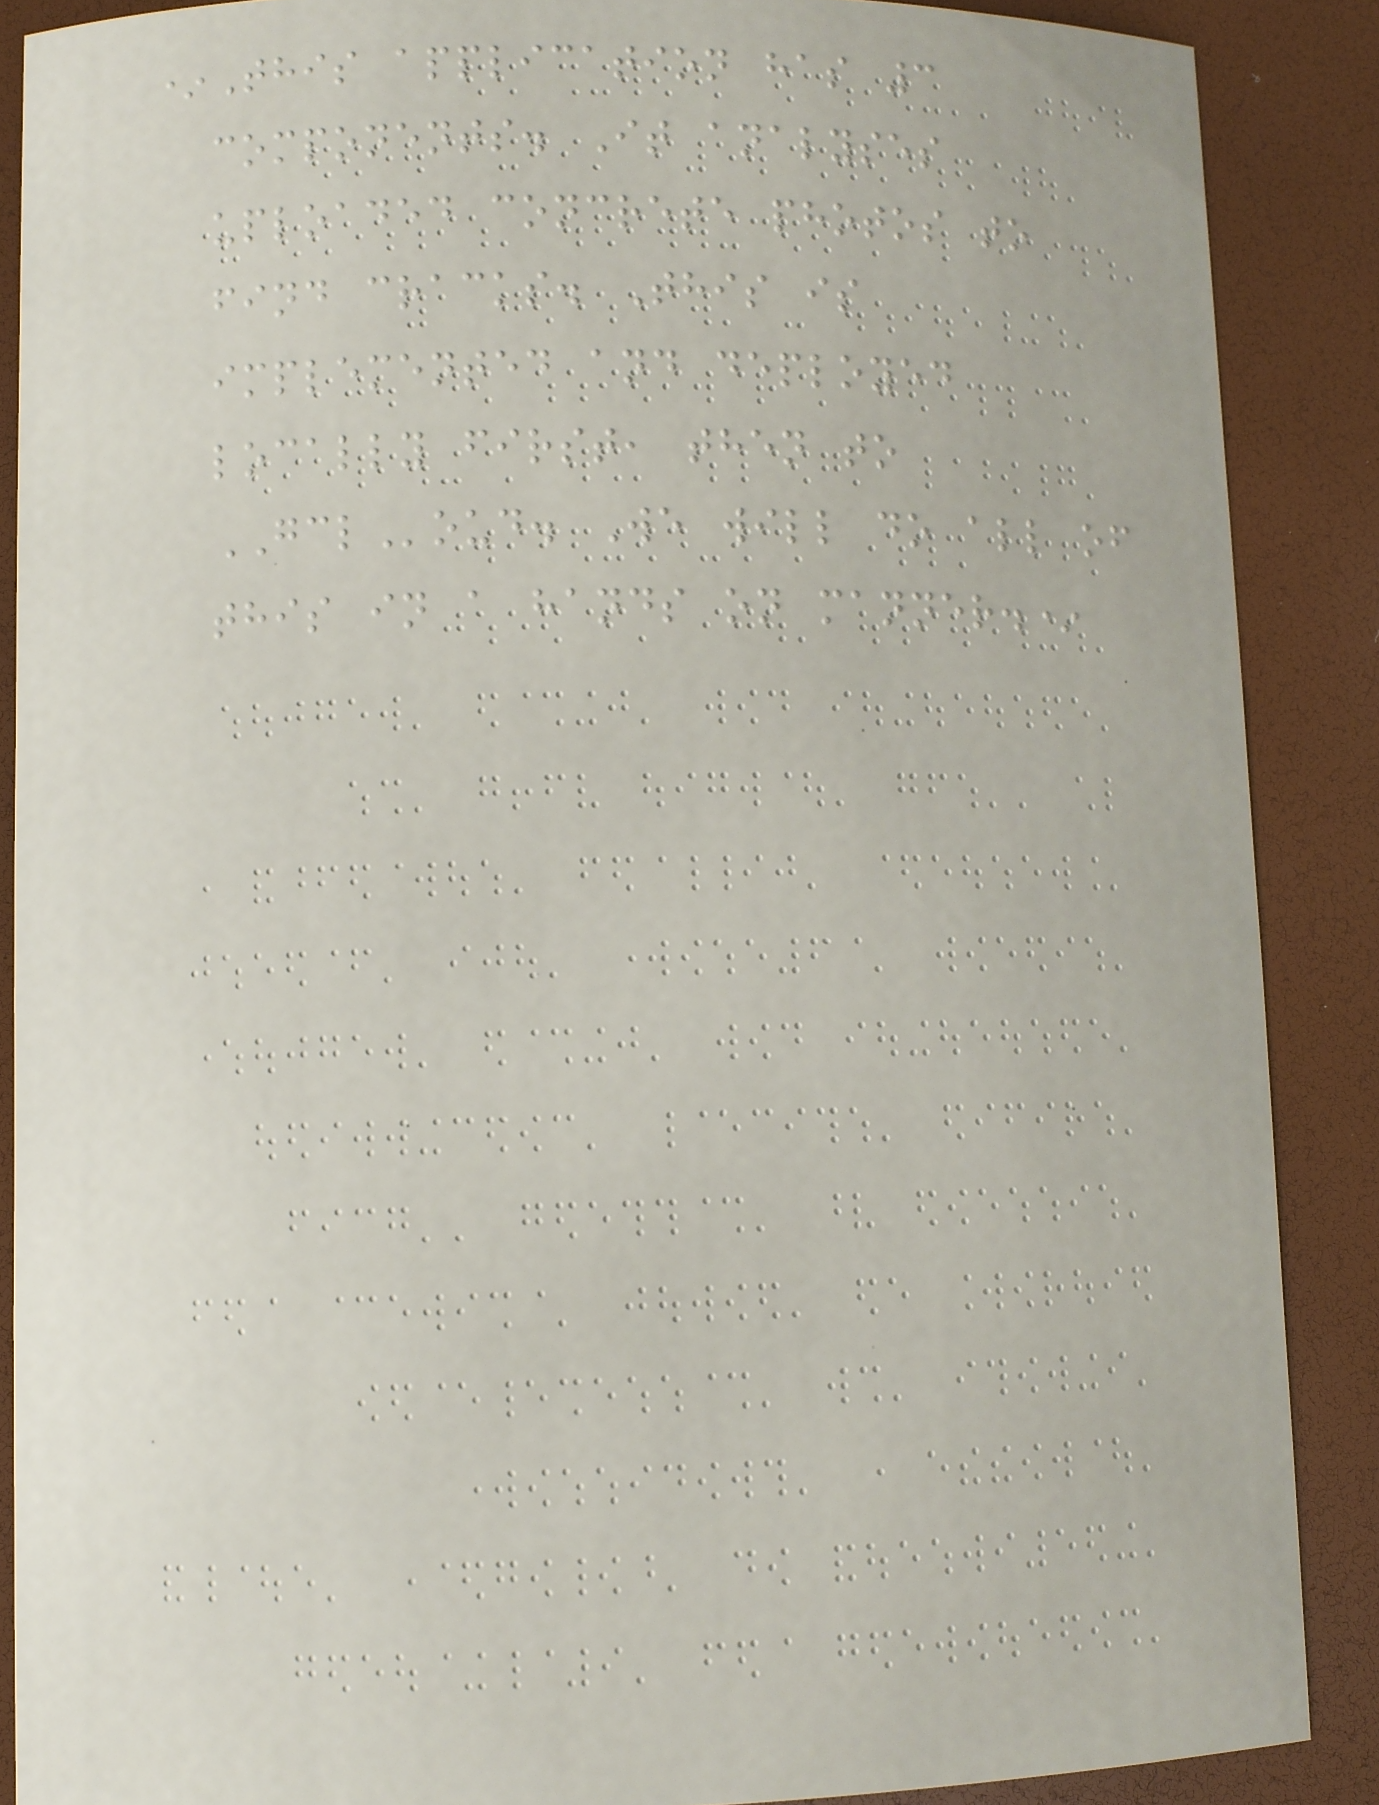*This application has 3
components. It analyses
uploaded concrete photos to
find cracks. This is
implemented and deployed
locally first, then to
GCLoud. We will do all of
this in a hands on manner.*
